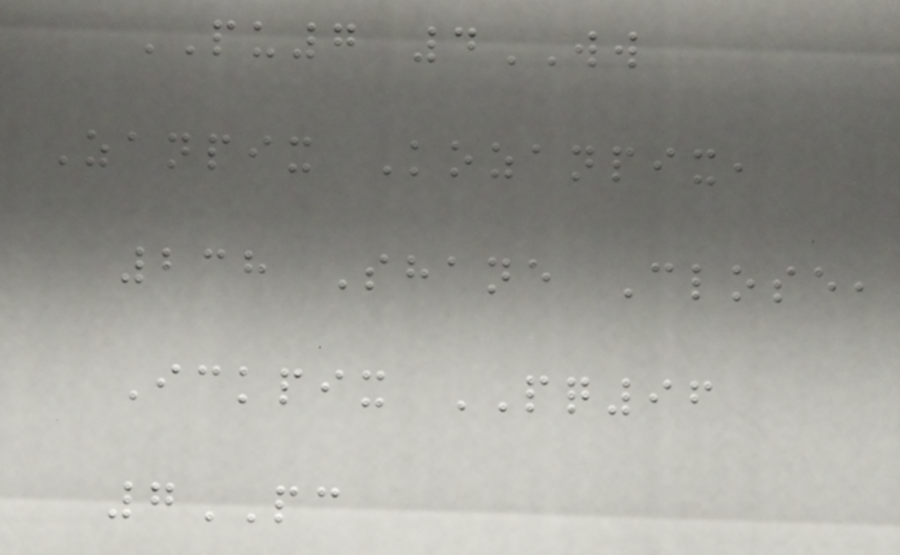PU7 4WW
Zanpix Kozanpix,
238 Shane Close,
Ickpix PQ96
7PC
